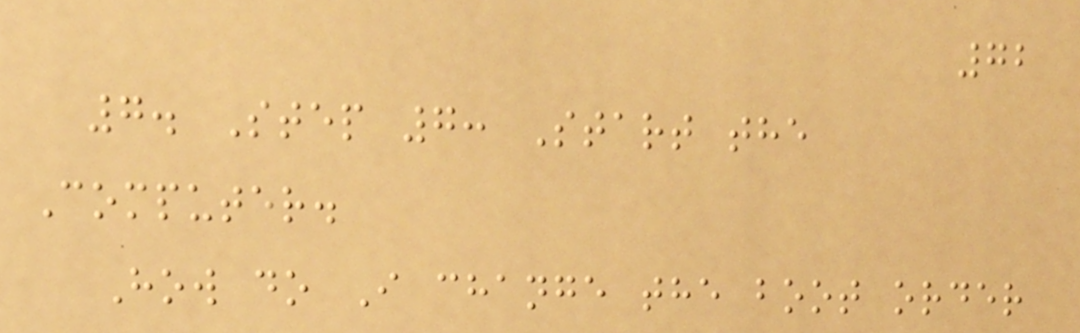72
7. Step 7: Start the
Computer.
How do I change the boot order
